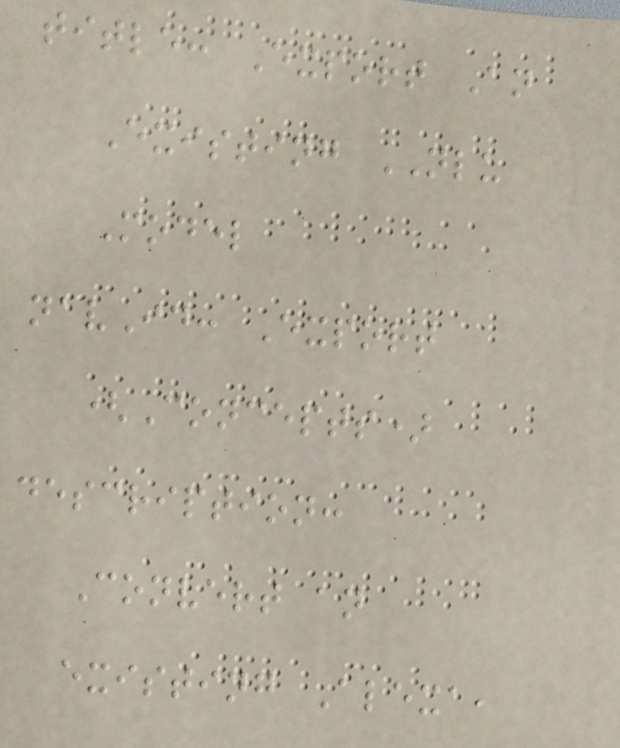title: Export An
Existing NLU
Model
navId: Export
(Concepts)
description:
Convert an
existing Alexa,
